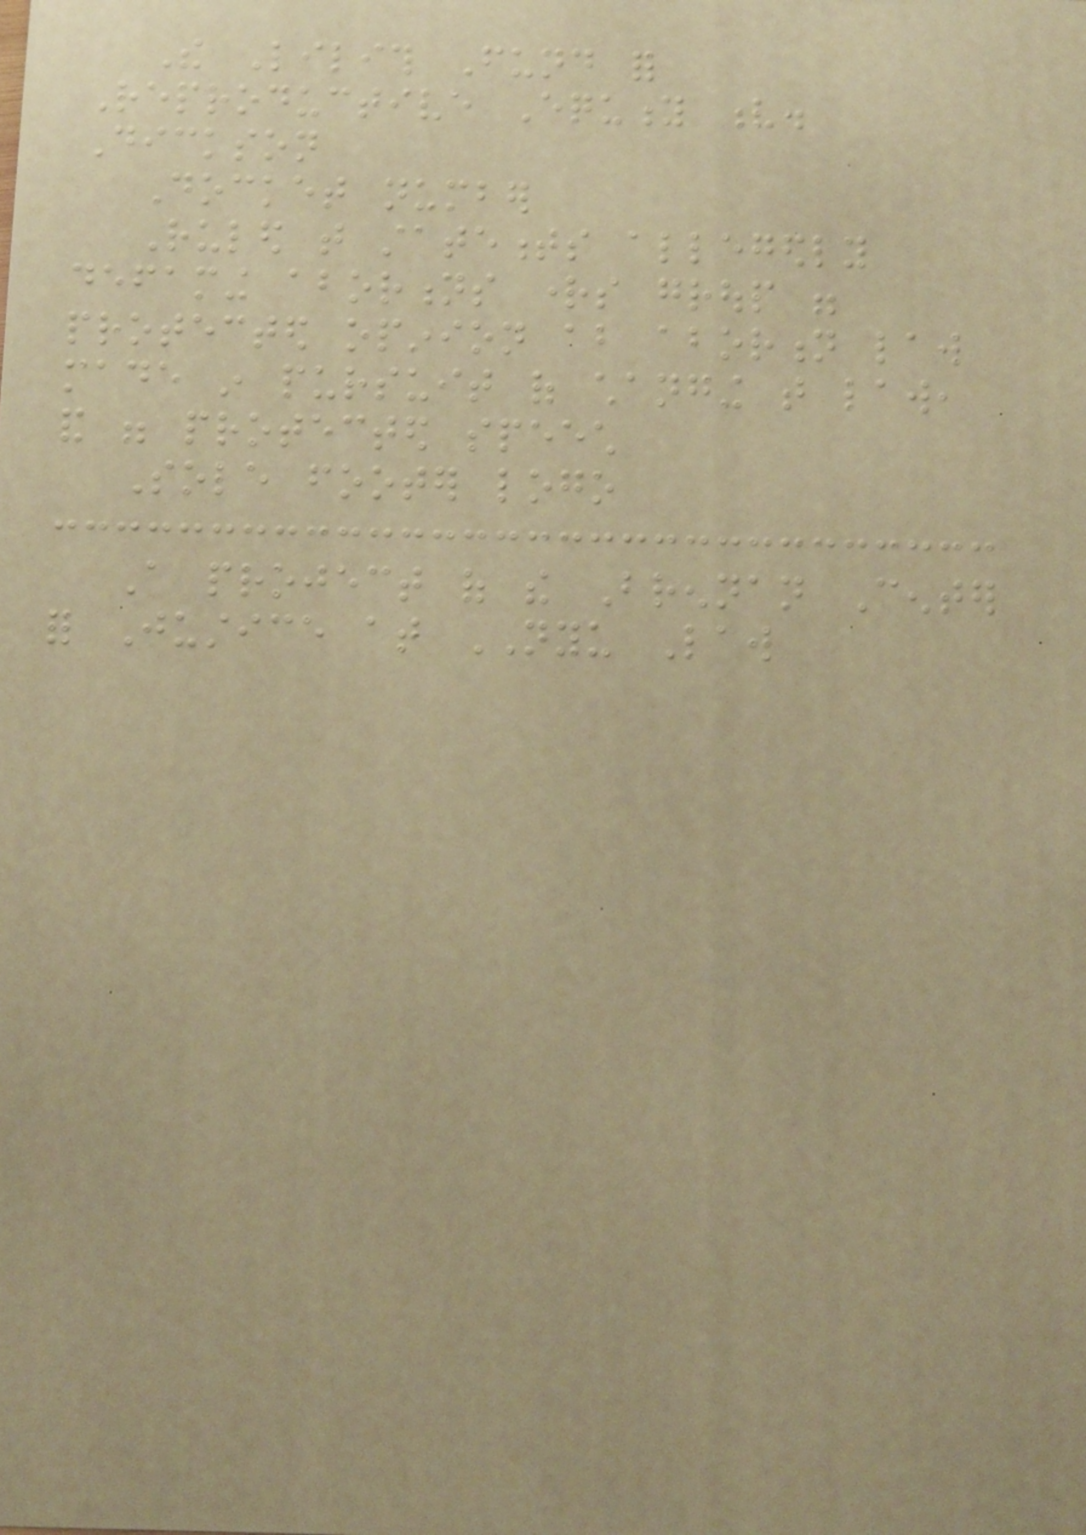The Lilith Fund for
Reproductive Equity v.
Dickson
Docket number
Ruled that statements allegedly
defaming abortions rights group were
protected opinion about abortion law
made in pursuit of changing that law,
and were protected speech
Sole footer logo
A project of the Brennan Center
for Justice at NYU Law
